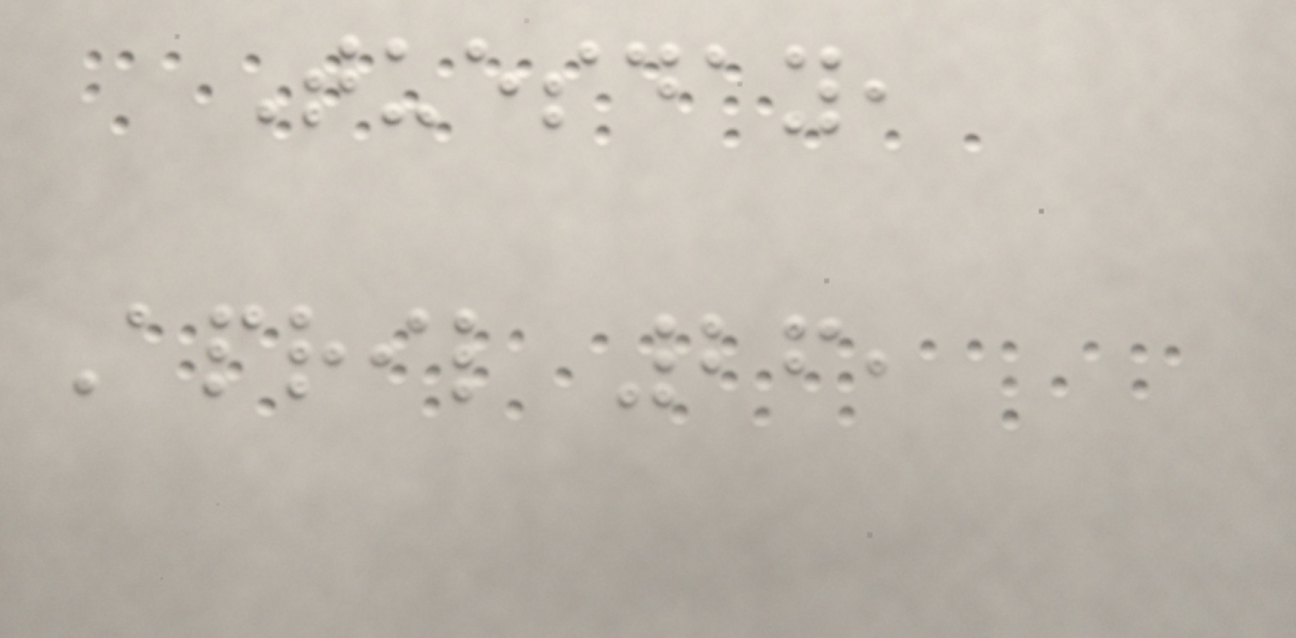Tuesday,
April 26,
